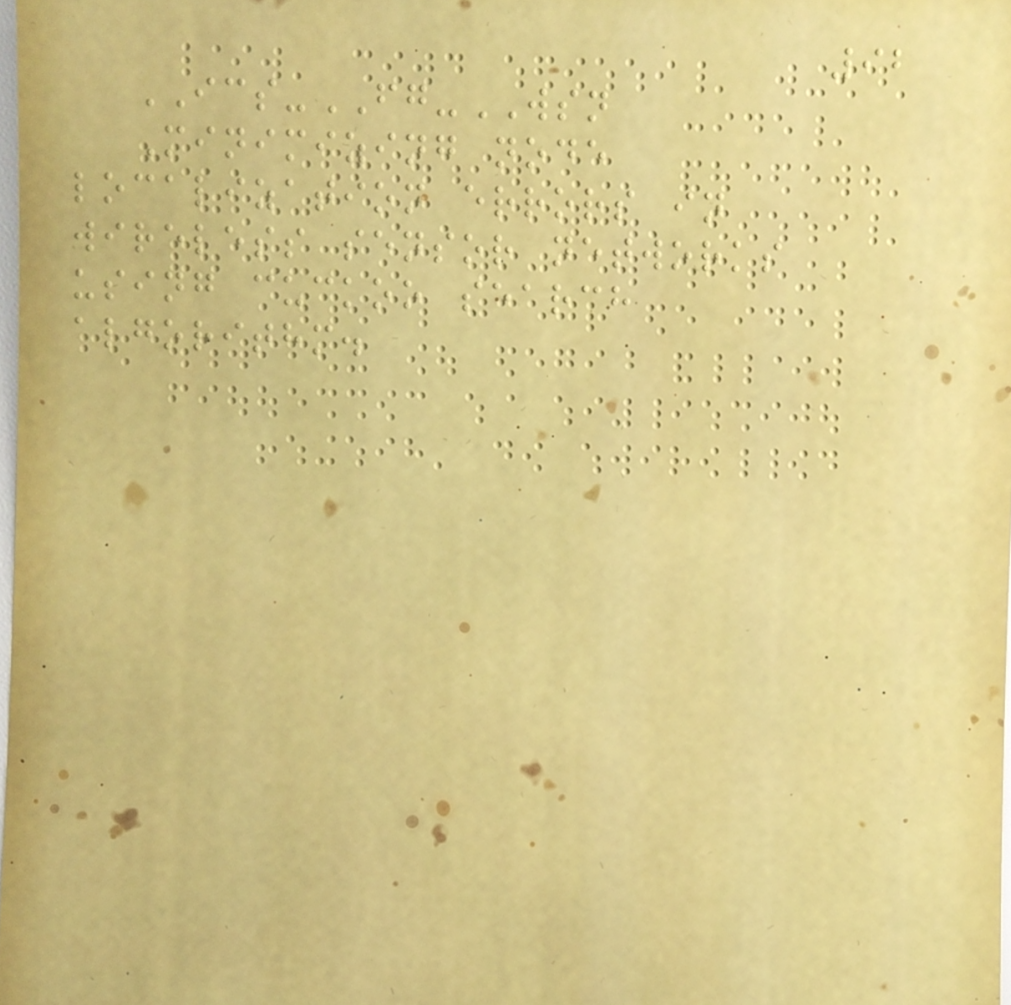92
ICS-FG-WSN
Minimizing node
localization errors in
wireless sensor networks
using cuckoo search
algorithm.
